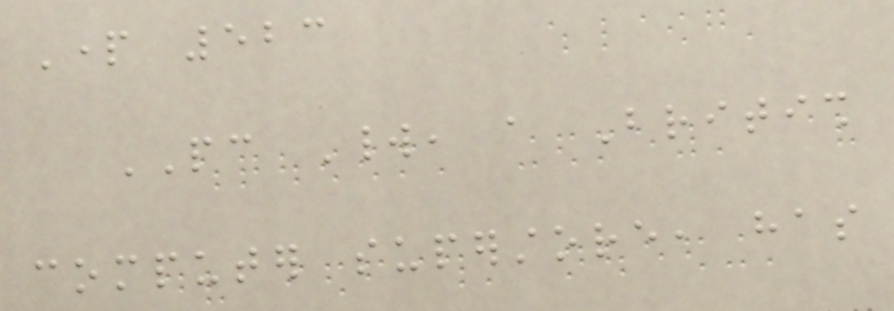Part 523
PC World, a British
computer superstore, has
